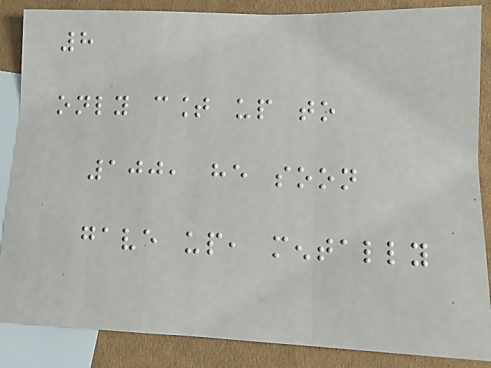8
only count up to
100, he soon
gave up, mentally
